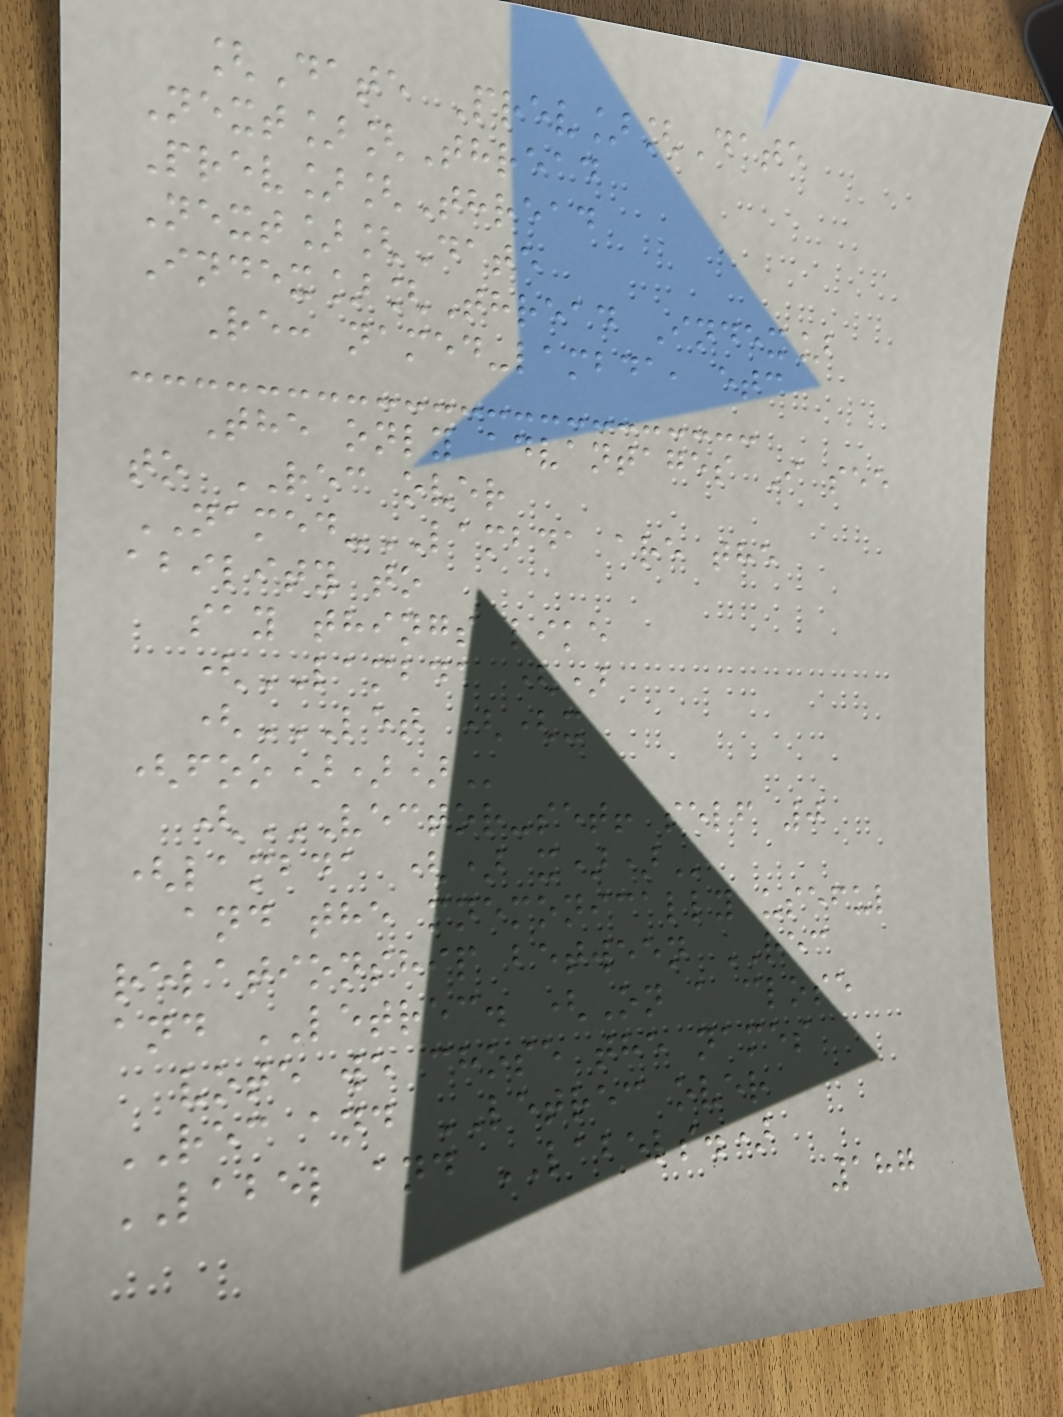[Date Prev][Date
Next][Thread
Prev][Thread
Next][Date
Index][Thread Index]
Re: named-lambda, etc
The only advantages I see
to REC over
NAMED-LAMBDA are the
ability to
say things like
(LAMBDA ()
(LET ((X
(FOO)))
(VECTOR-SET! SELF 0
(LAMBDA () X))
and the mnemonically useful
relationship between REC
and LETREC. (On a close
vote we chose the names
REC and LETREC over
LABEL and LABELS.)
187
